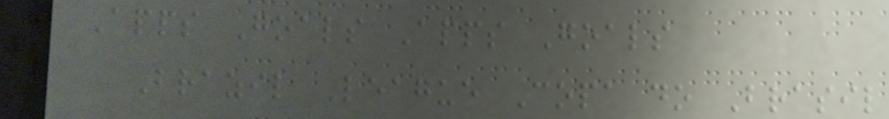Apps Goals Apps Goals
Brazil League Copa do Brasil
